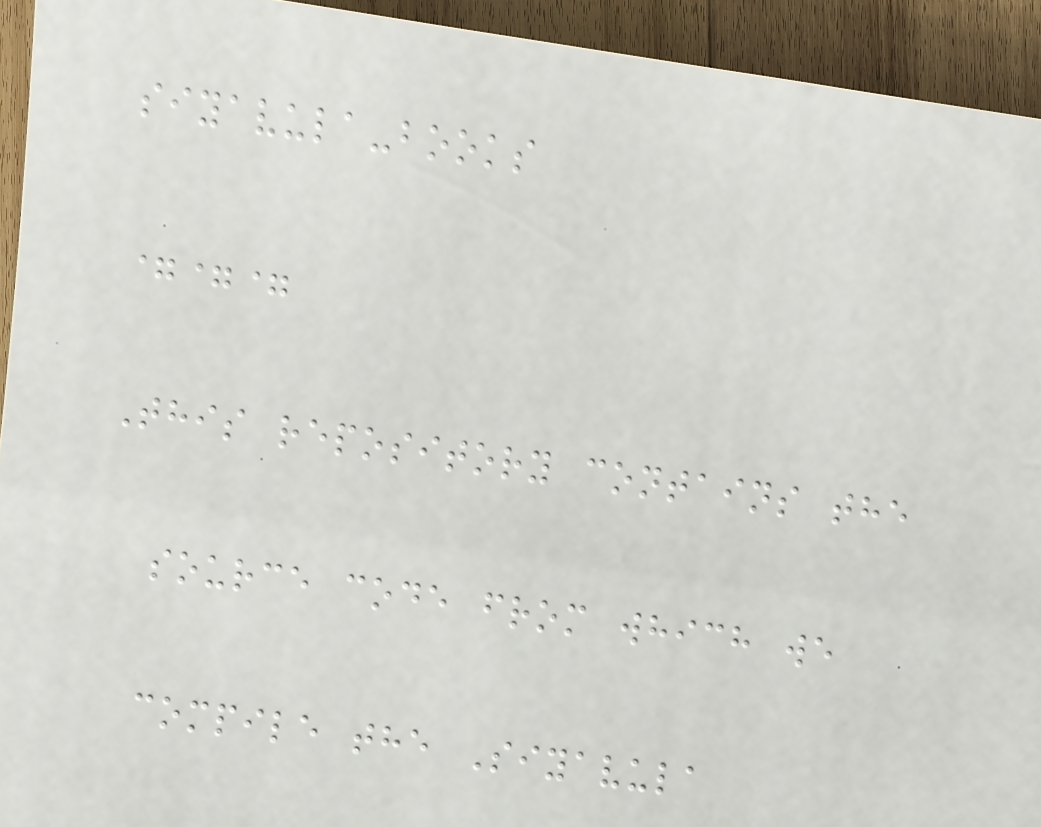siyavula-books
===
This repository contains the
source code from which we
compile the Siyavula
